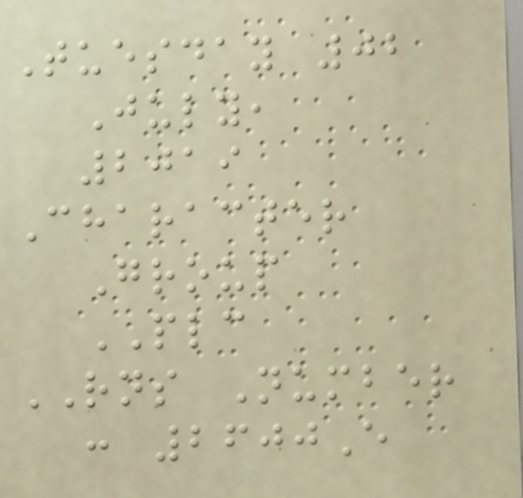Tuesday 02
July,
2019
Character
Group
PLC
RNS Number
: 2600E
